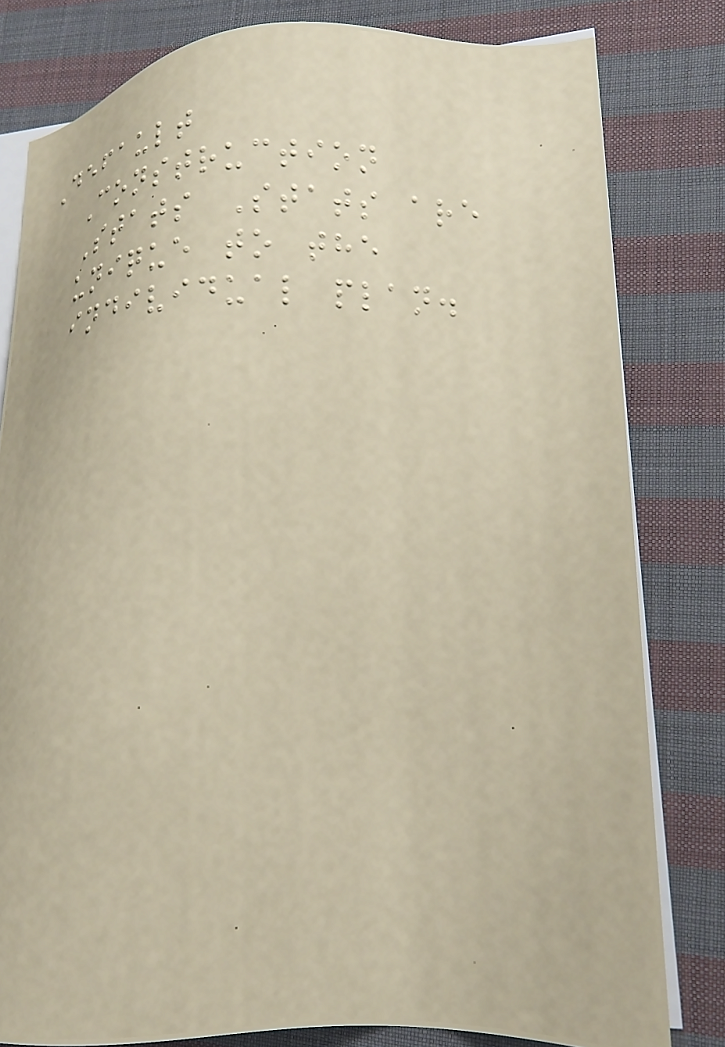Default
Construction
Stats Stats are
unique to the
individual plan.
